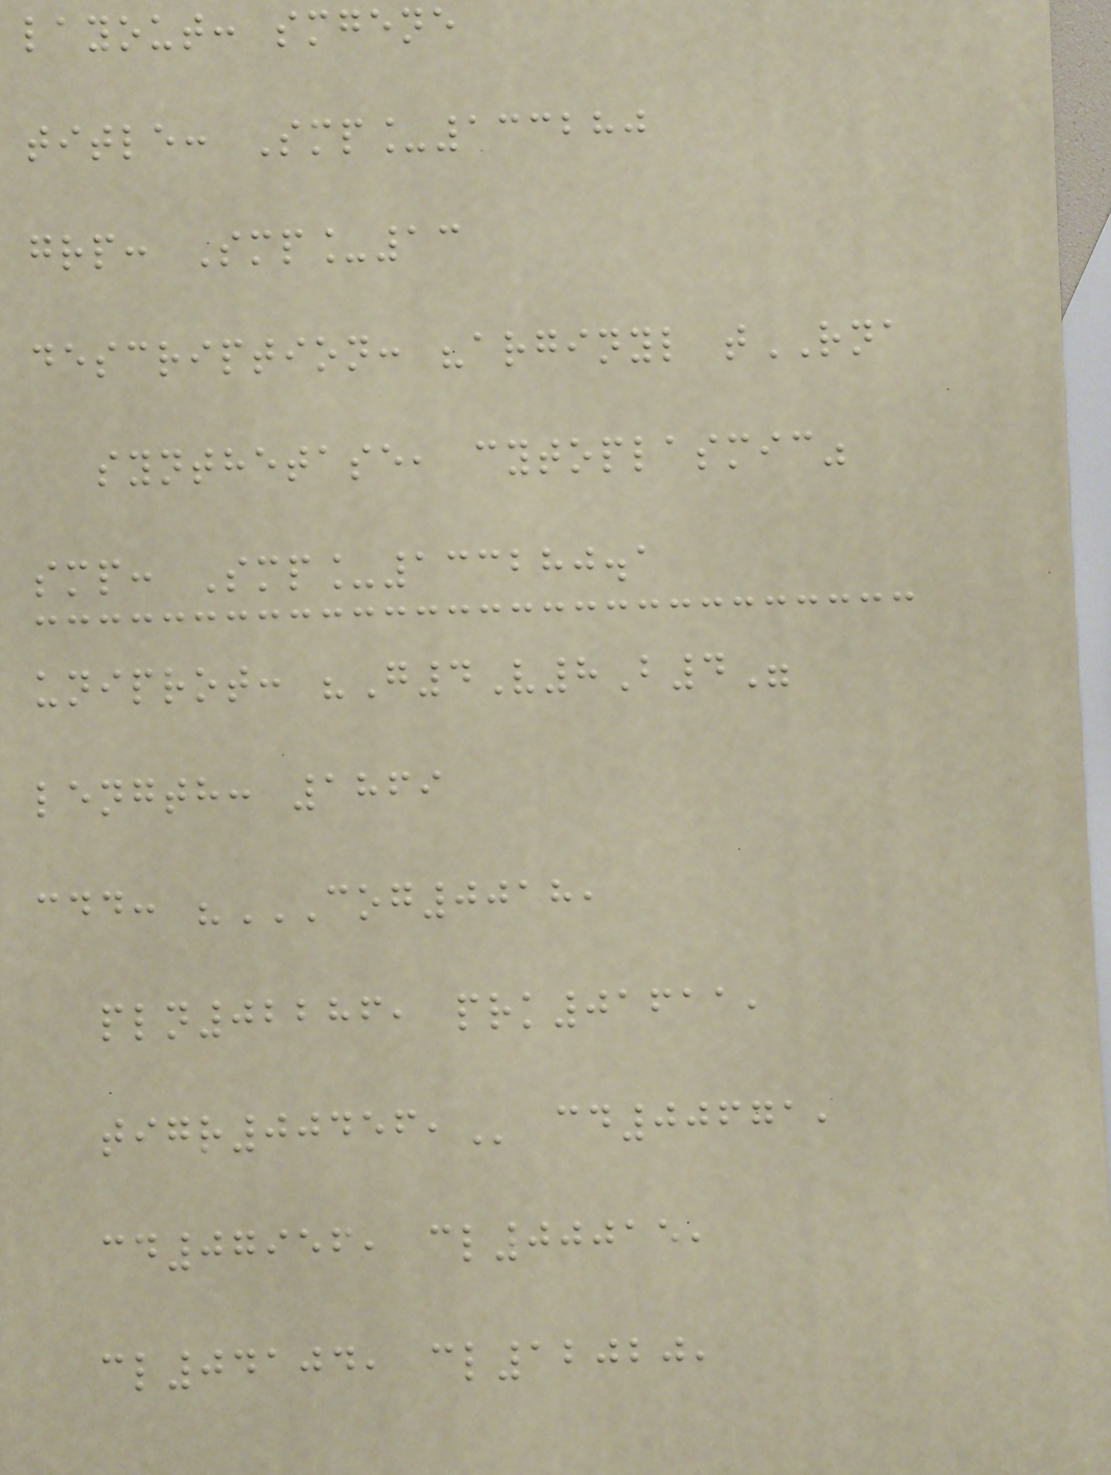layout: smgene
title: Smp_133280
grp: Smp_13
description: "arginyl tRNA
synthetase, cytoplasmic"
smp: Smp_133280.1
uniprot: "G4V8B4"
length: 1869
cdd: "COG0018,
PLN02286, PRK01611,
TIGR00456, cd00671,
cd07956, cl00015,
cl04104, cl12020,
